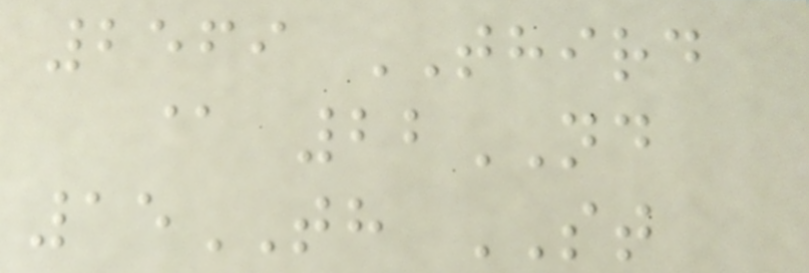2569 THIRD
@ 22ND
15TH ST
